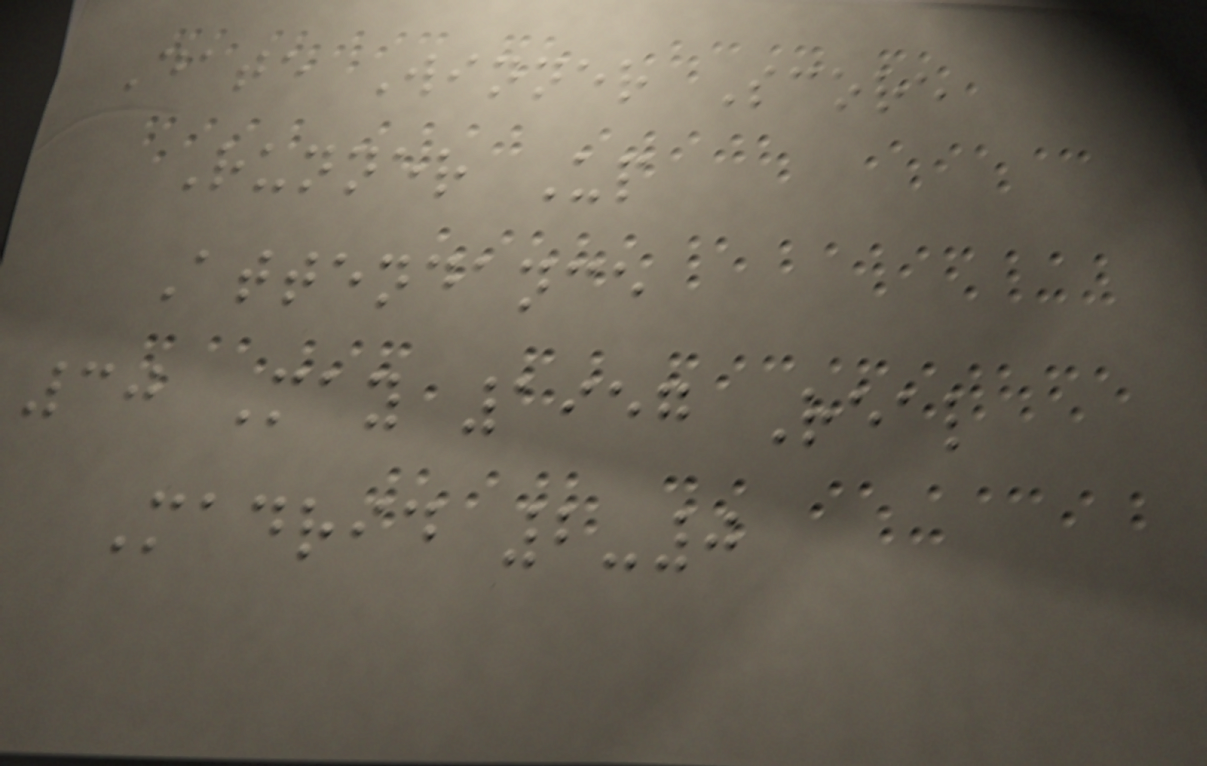Date Winner Score
Runner Up
Attendance
30 May 1957 Real
Madrid 2-0
